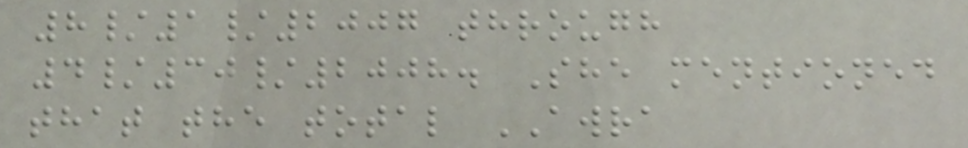8/1/2007 through
4/30/2008. She mentioned
that the total AWRA
